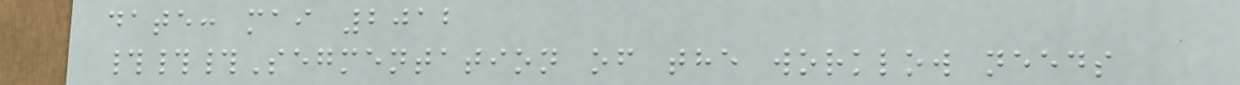date: mai 2012
###Segmentation of the worklow needs
